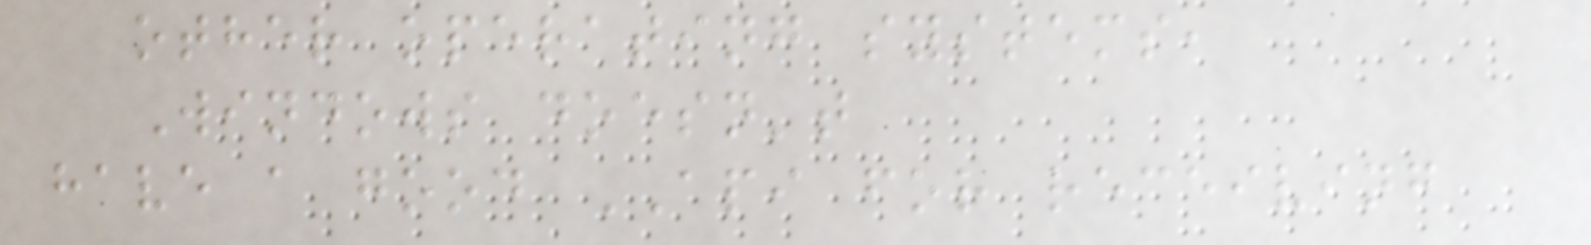other operating systems,
Windows doesn't
have a good API for receiving
